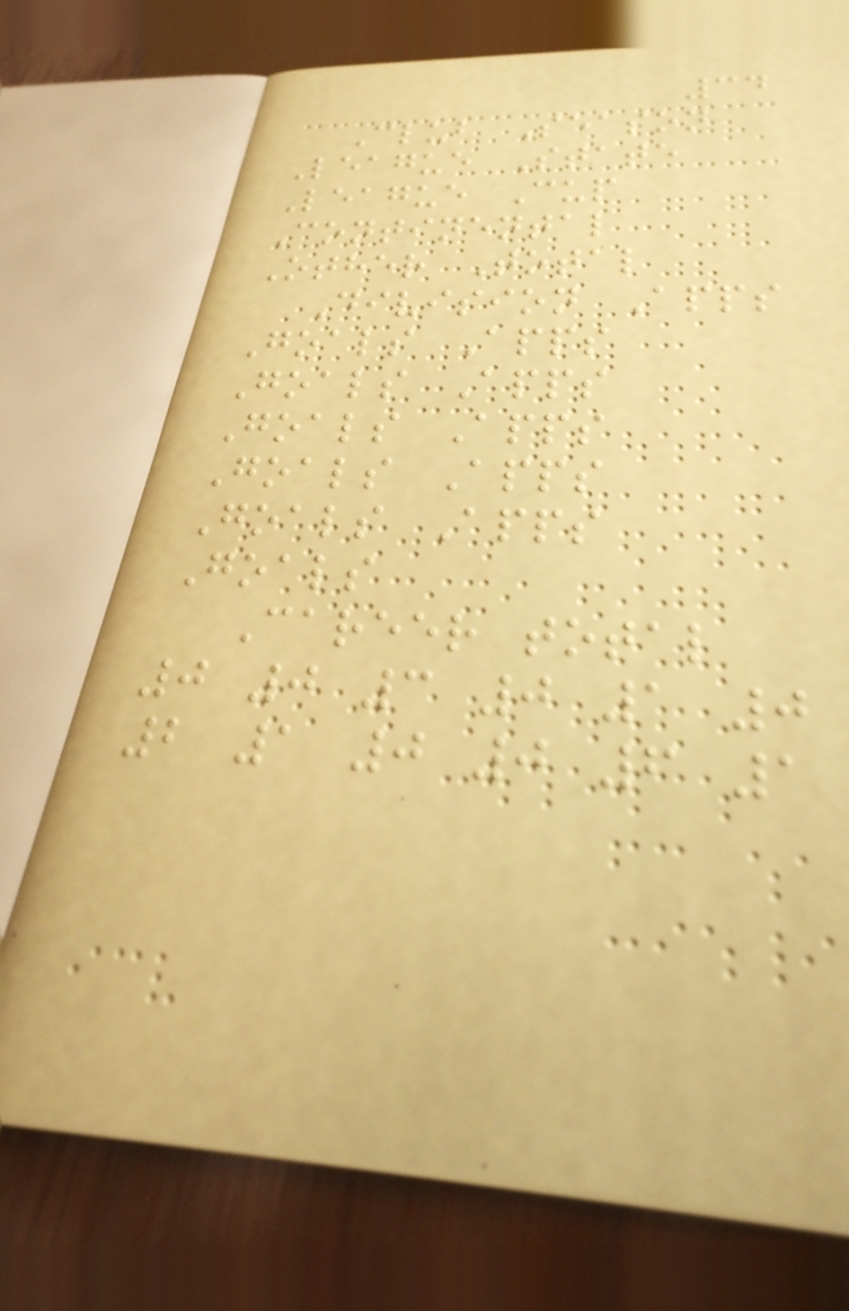34
Club Season
League State
League Cup
Continental
Other Total
Division Apps
Goals Apps
Goals Apps
Goals Apps
Goals Apps
Goals Apps
Goals
Career total
0 0 3 0 1 0
2 1 0 0 6 1
